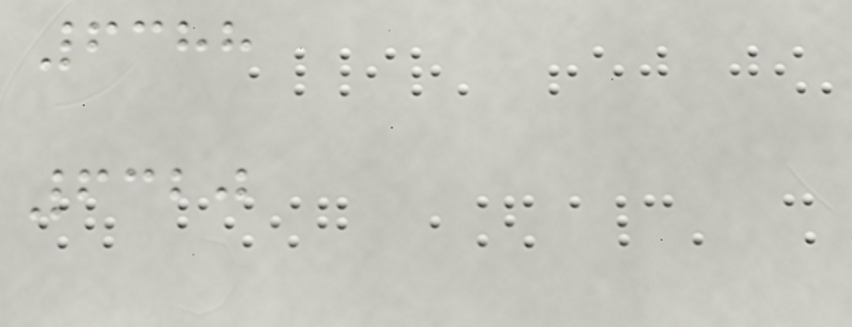6388
6320
